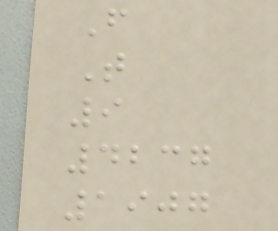F
T
9
4237
1907
